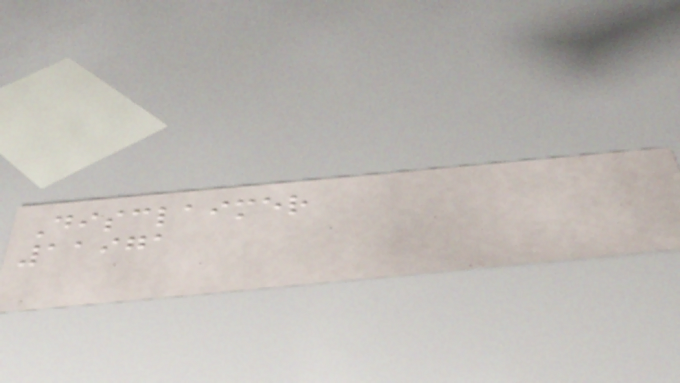Disclaimer
11971
